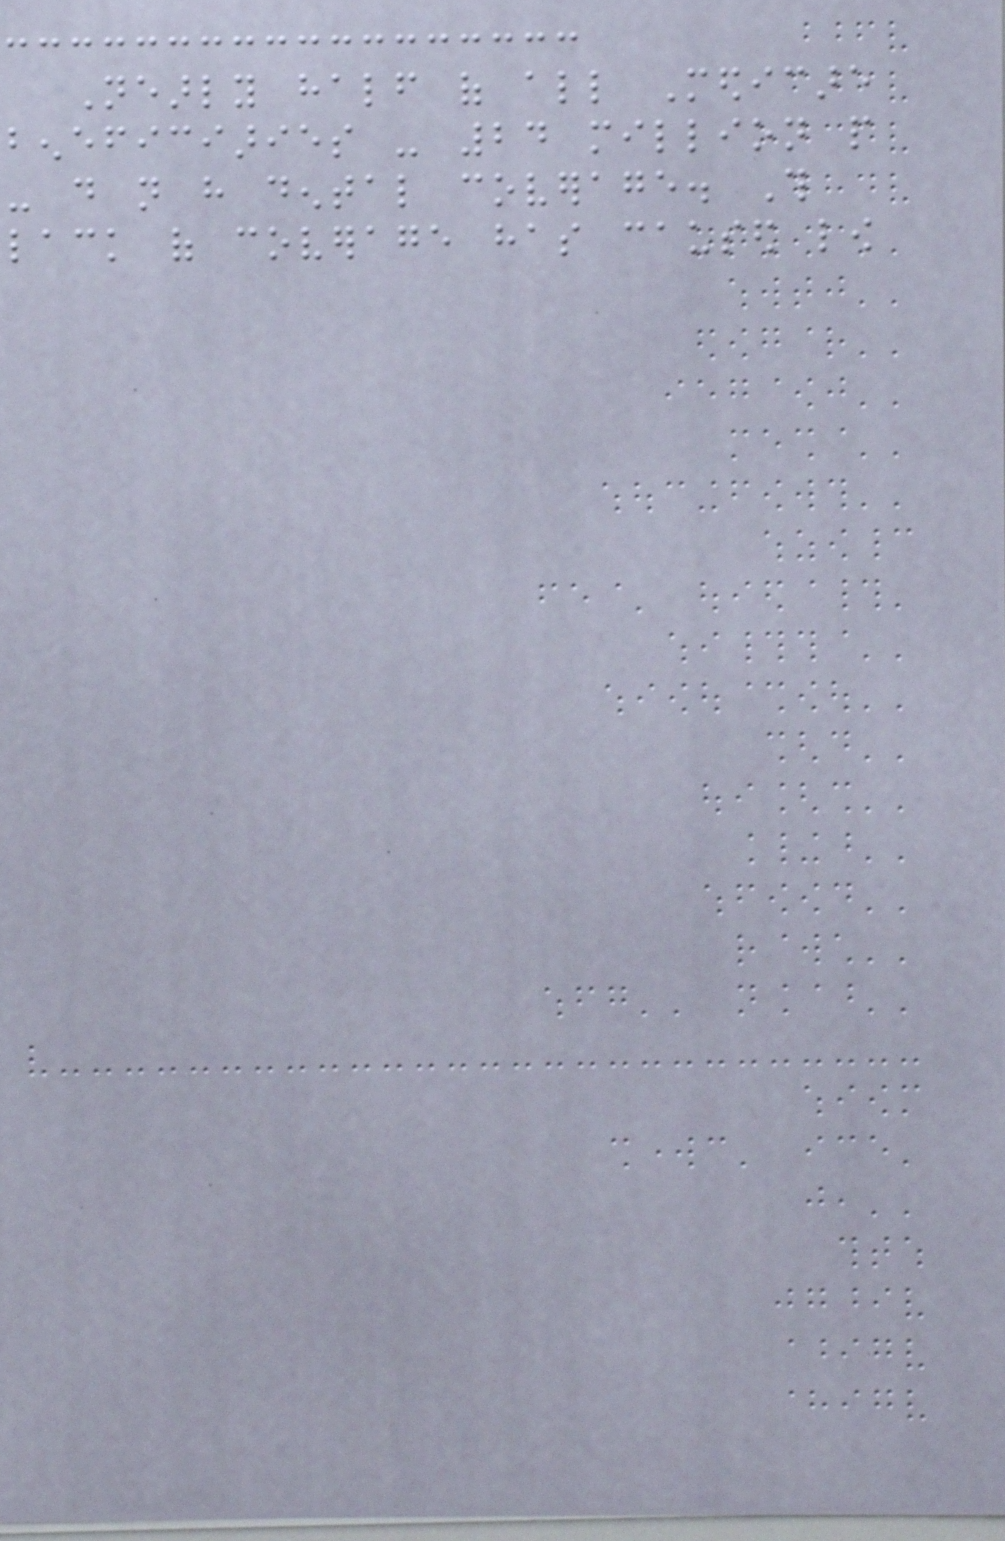Nearly half of all Medicare
beneficiaries - 24 million people
- do not have dental coverage. This
lack of coverage has caused low
